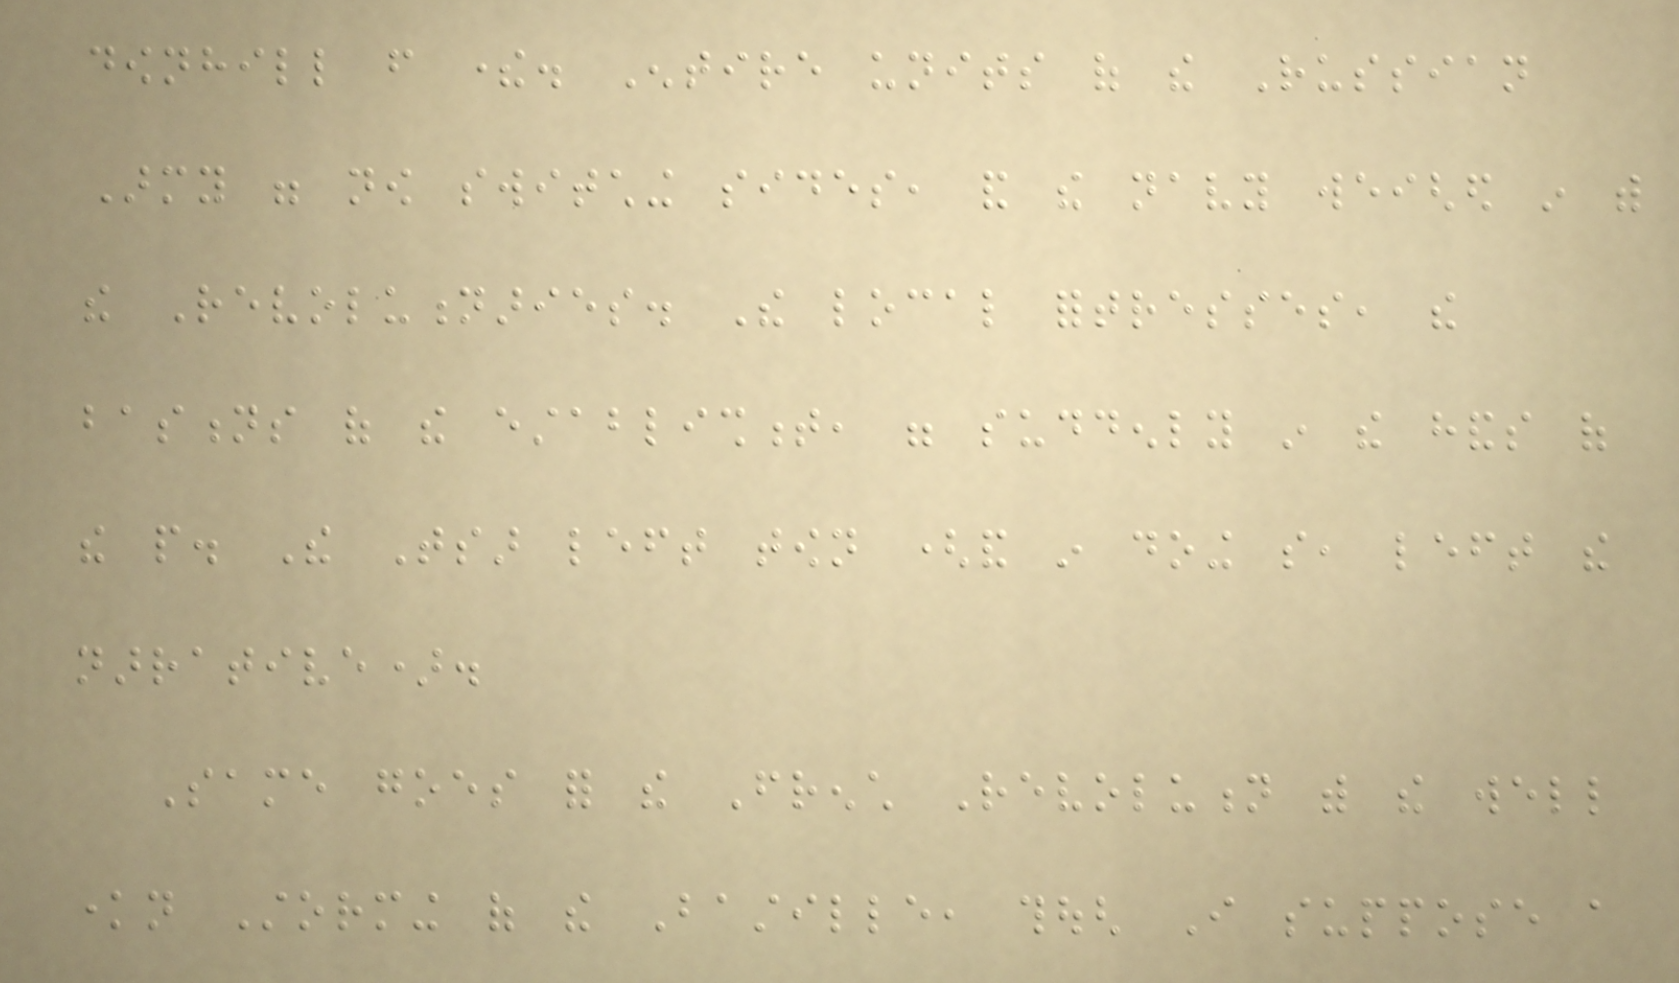downhill from there. Entire units of the Russian
Army were now switching sides, and the navy weighed in with
the Revolutionaries. The local fortresses, the
bastions of the establishment, were suddenly in the hands of
the people. The Tsar left town (and in doing so, left the
narrative).
Same goes for the French Revolution with the well
known Storming of the Bastille, though I suppose a
